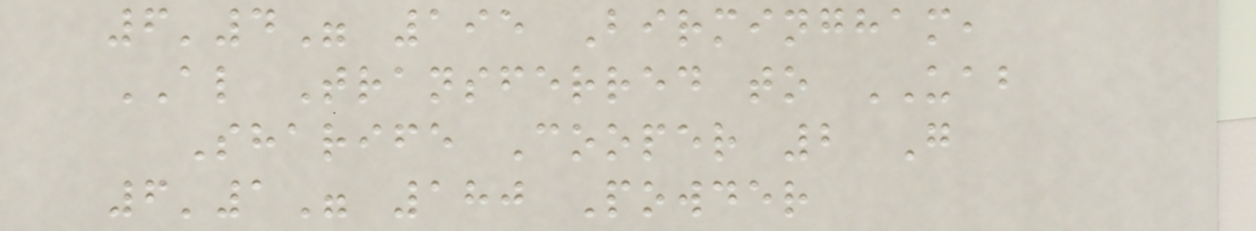6'4" 195 Birmingham,
AL Transferred to UAB
Sharife Cooper 2 G
6'1" 180 Powder
